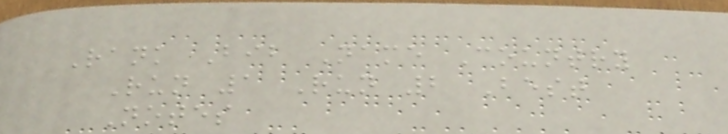Rank Bib Name Country
Run 1 Run 2 Best
Notes
